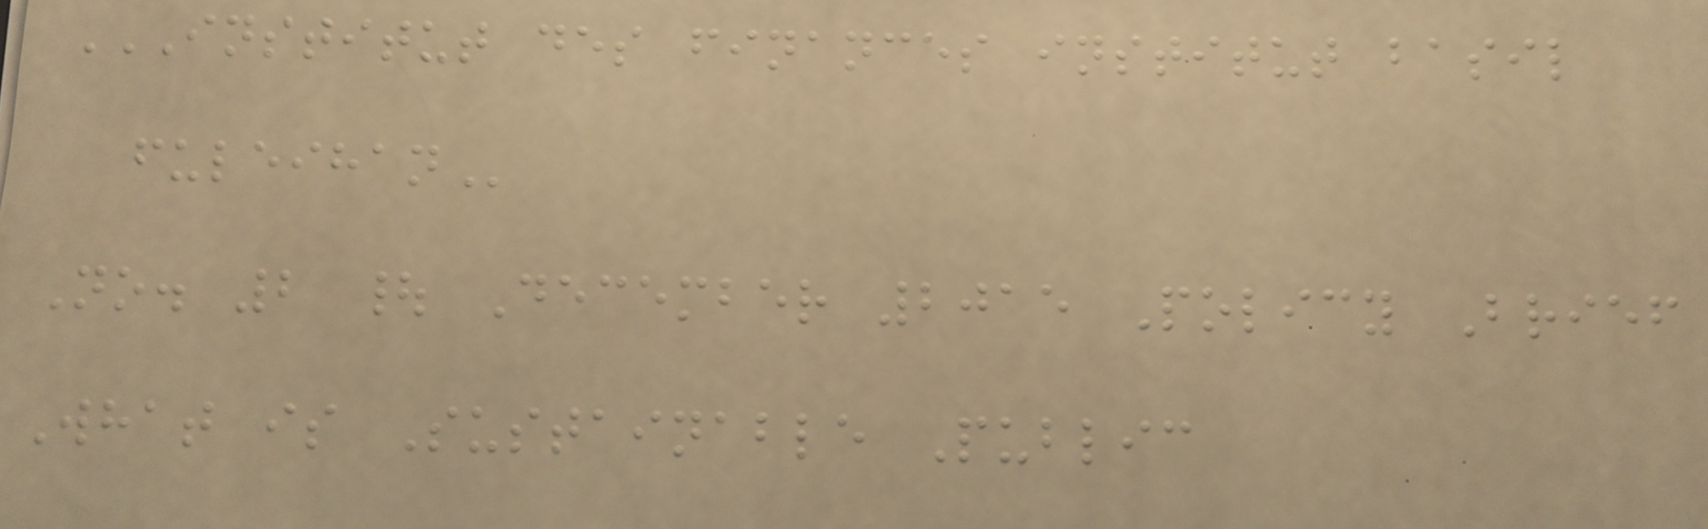INSTITUT DES FINANCES INSTITUT BASIL
FULEIHAN
No. 2 | December 2015 Policy Brief
What is Sustainable Public
